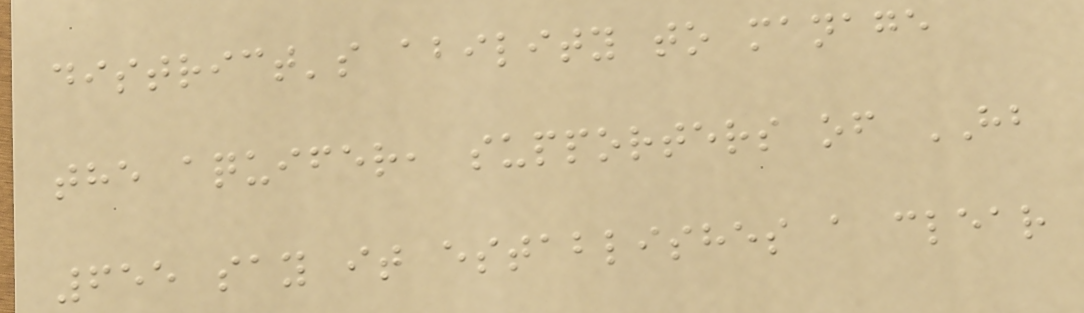district's ability to manage
the aquifer, supporters of HB
655 say it establishes a clear
